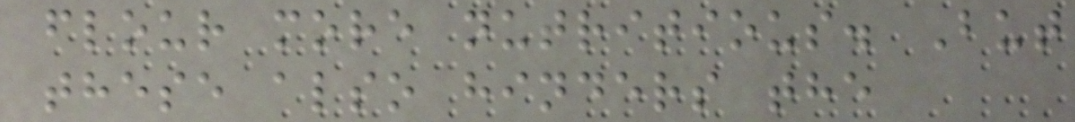flour more nutritious. But
these also hinders the
